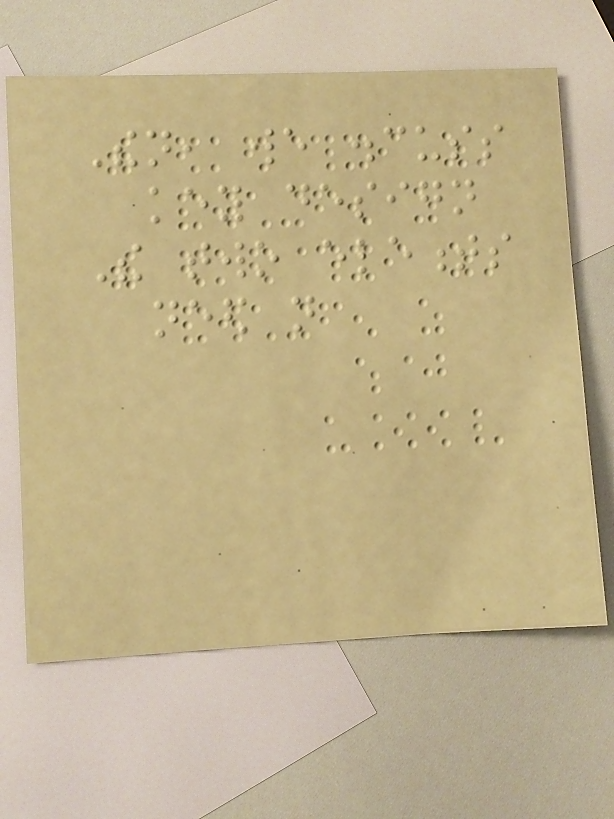Then, we discuss
key design
The two elements
need not
